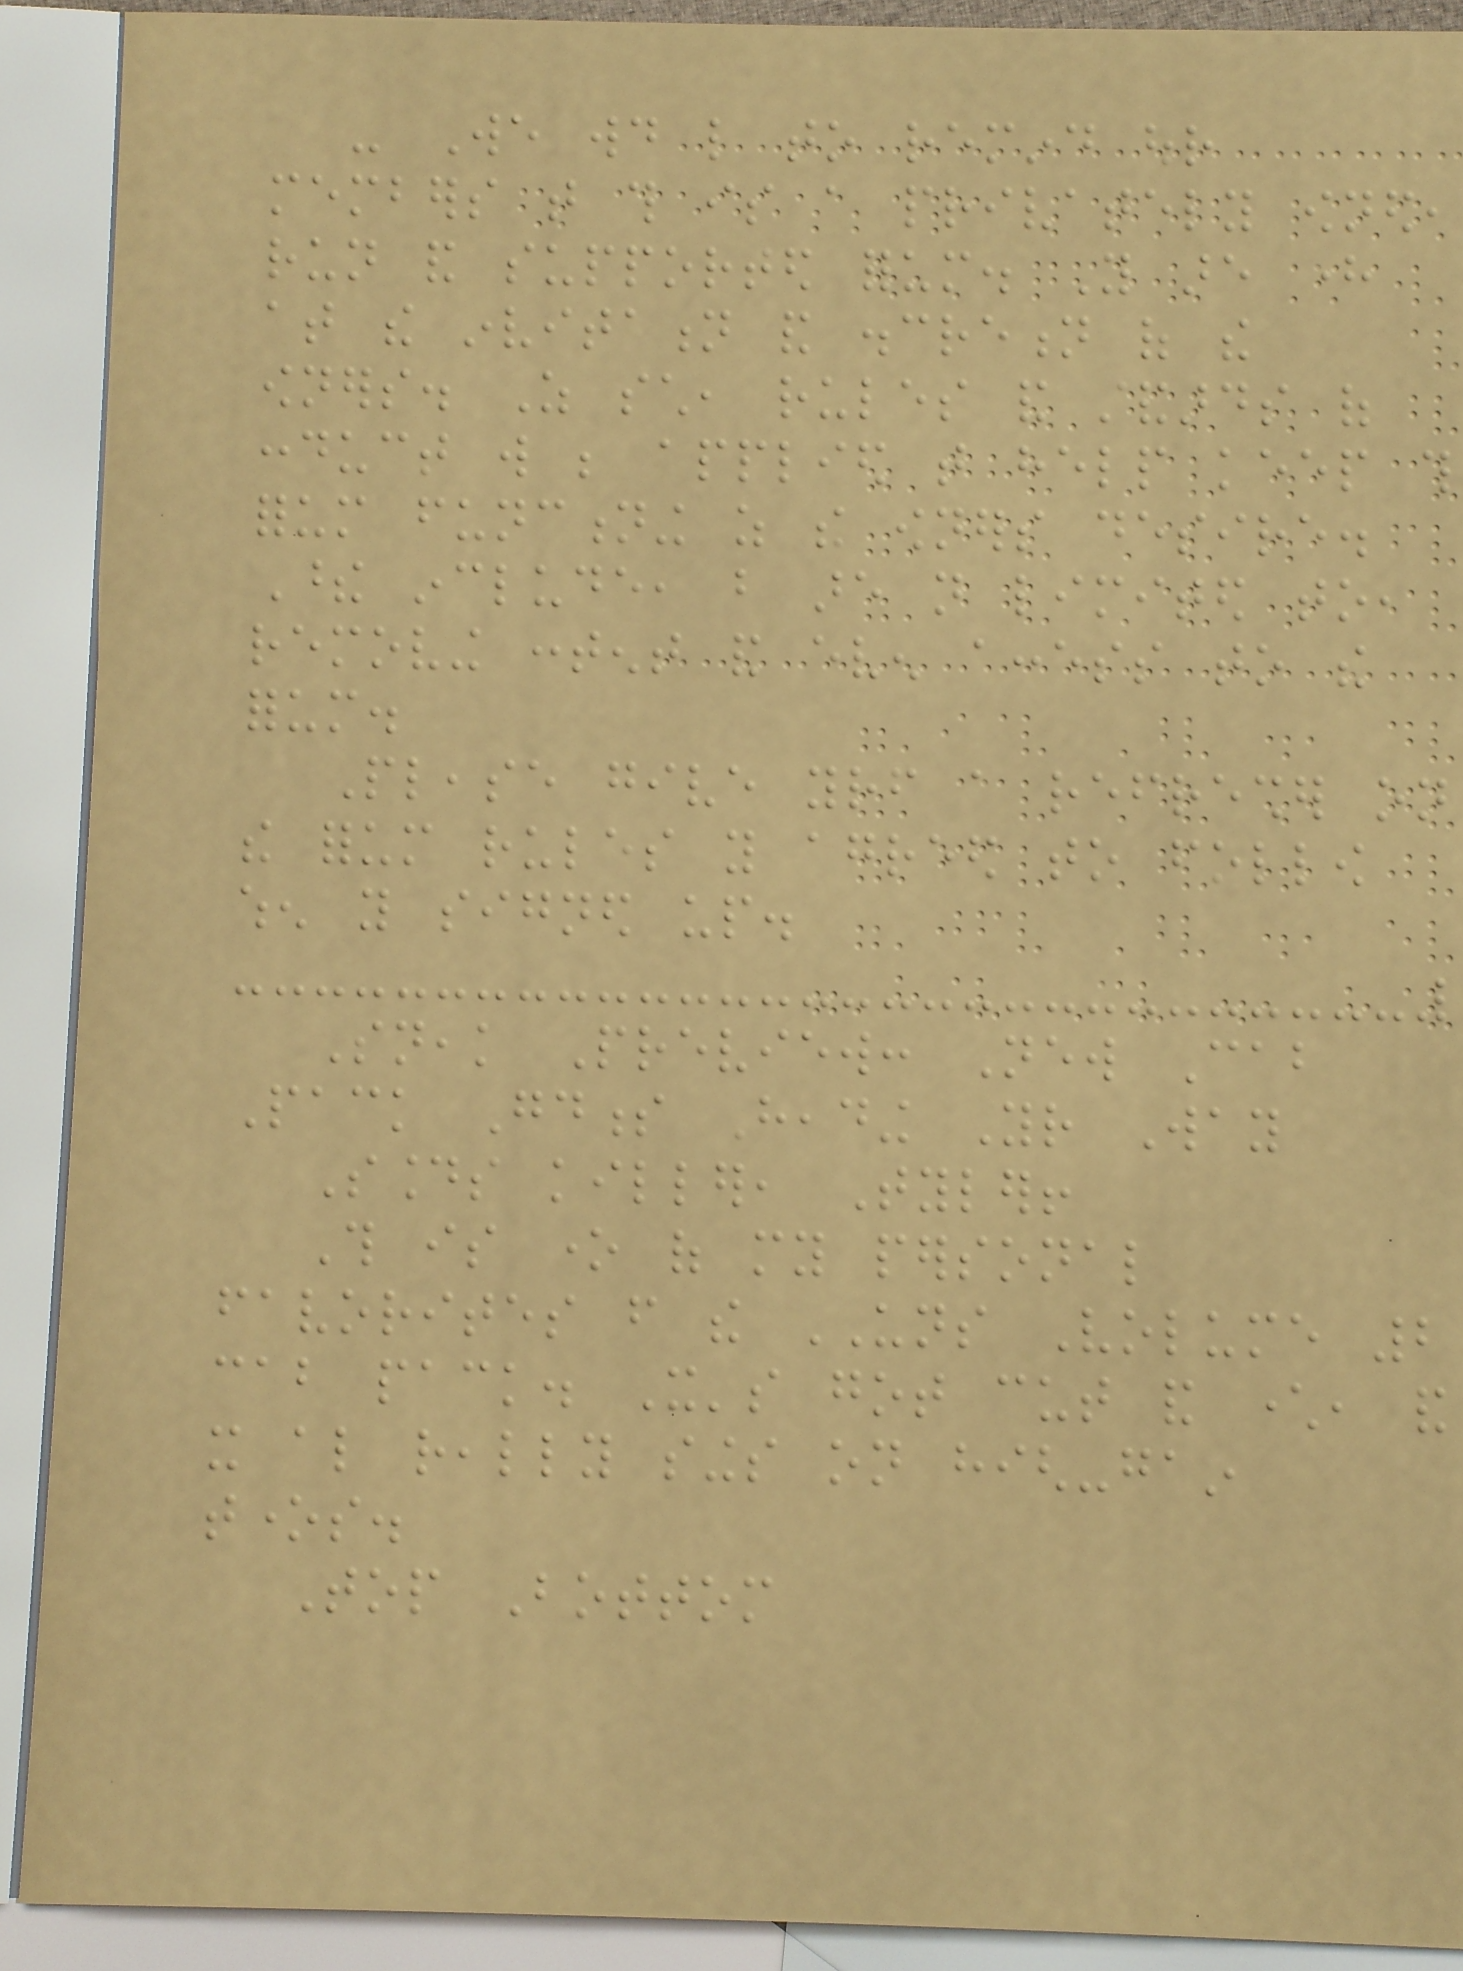- We would like to remind our
members that this is a privately owned,
run and supported forum. You are here
at the invitation and discretion of the
owners. As such, rules and standards of
conduct will be applied that help keep this
forum functioning as the owners desire.
These include, but are not limited to,
removing content and even access to the
forum.
Please give yourself a refresher on
the forum rules you agreed to follow
when you signed up.
Sneak Preview: New Cab
Pack Goodness Heading Your Way
Sounds killer, Tyler!
This is one of my personal
favorites from the UNS Volume 2
cab pack. It's got cut and character, and
it also really sings on high-gain
tones.
Top Bottom
